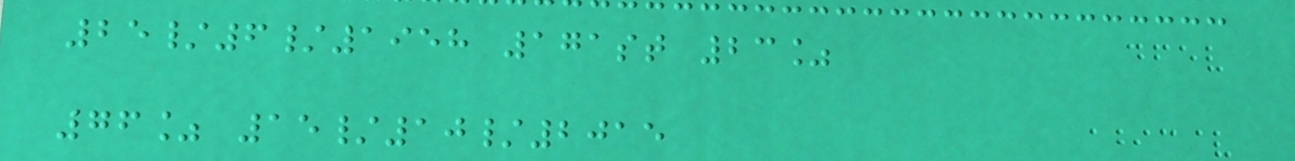25/6/1958 171st 23%
76% 15/10/2015
